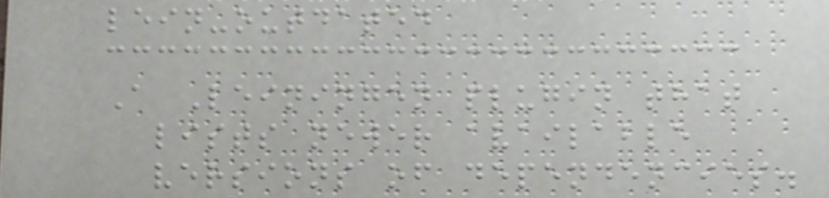lein-outdated
A Leiningen plugin that
lists newer available
versions of dependencies.
